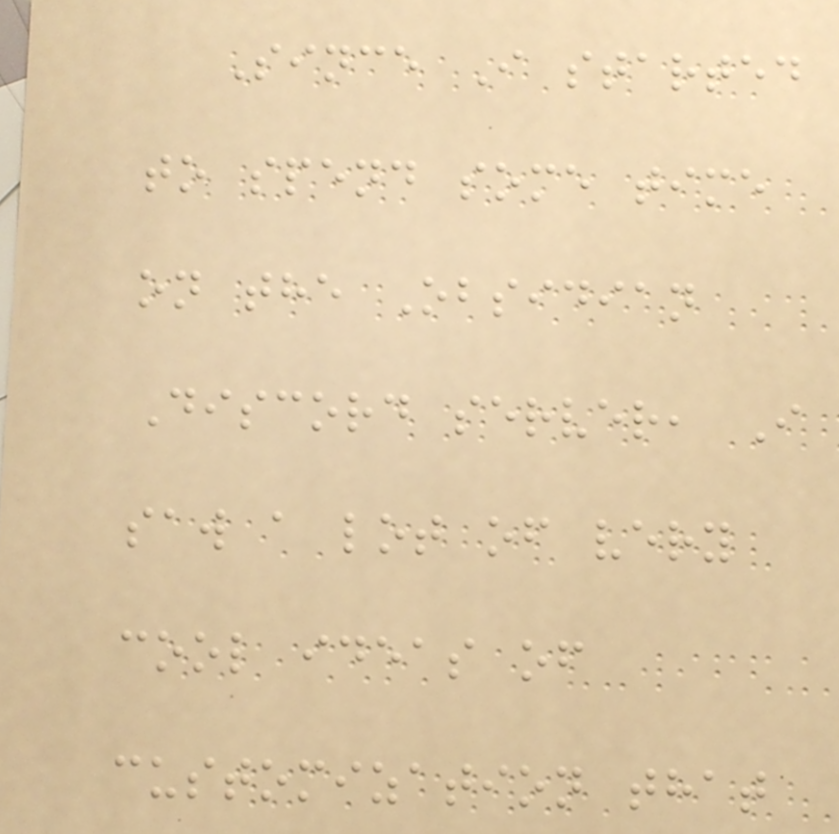Since I started
to spend some time
on the Obsidian
Discord server, I
saw a lot of very
cool ideas of
customization that
